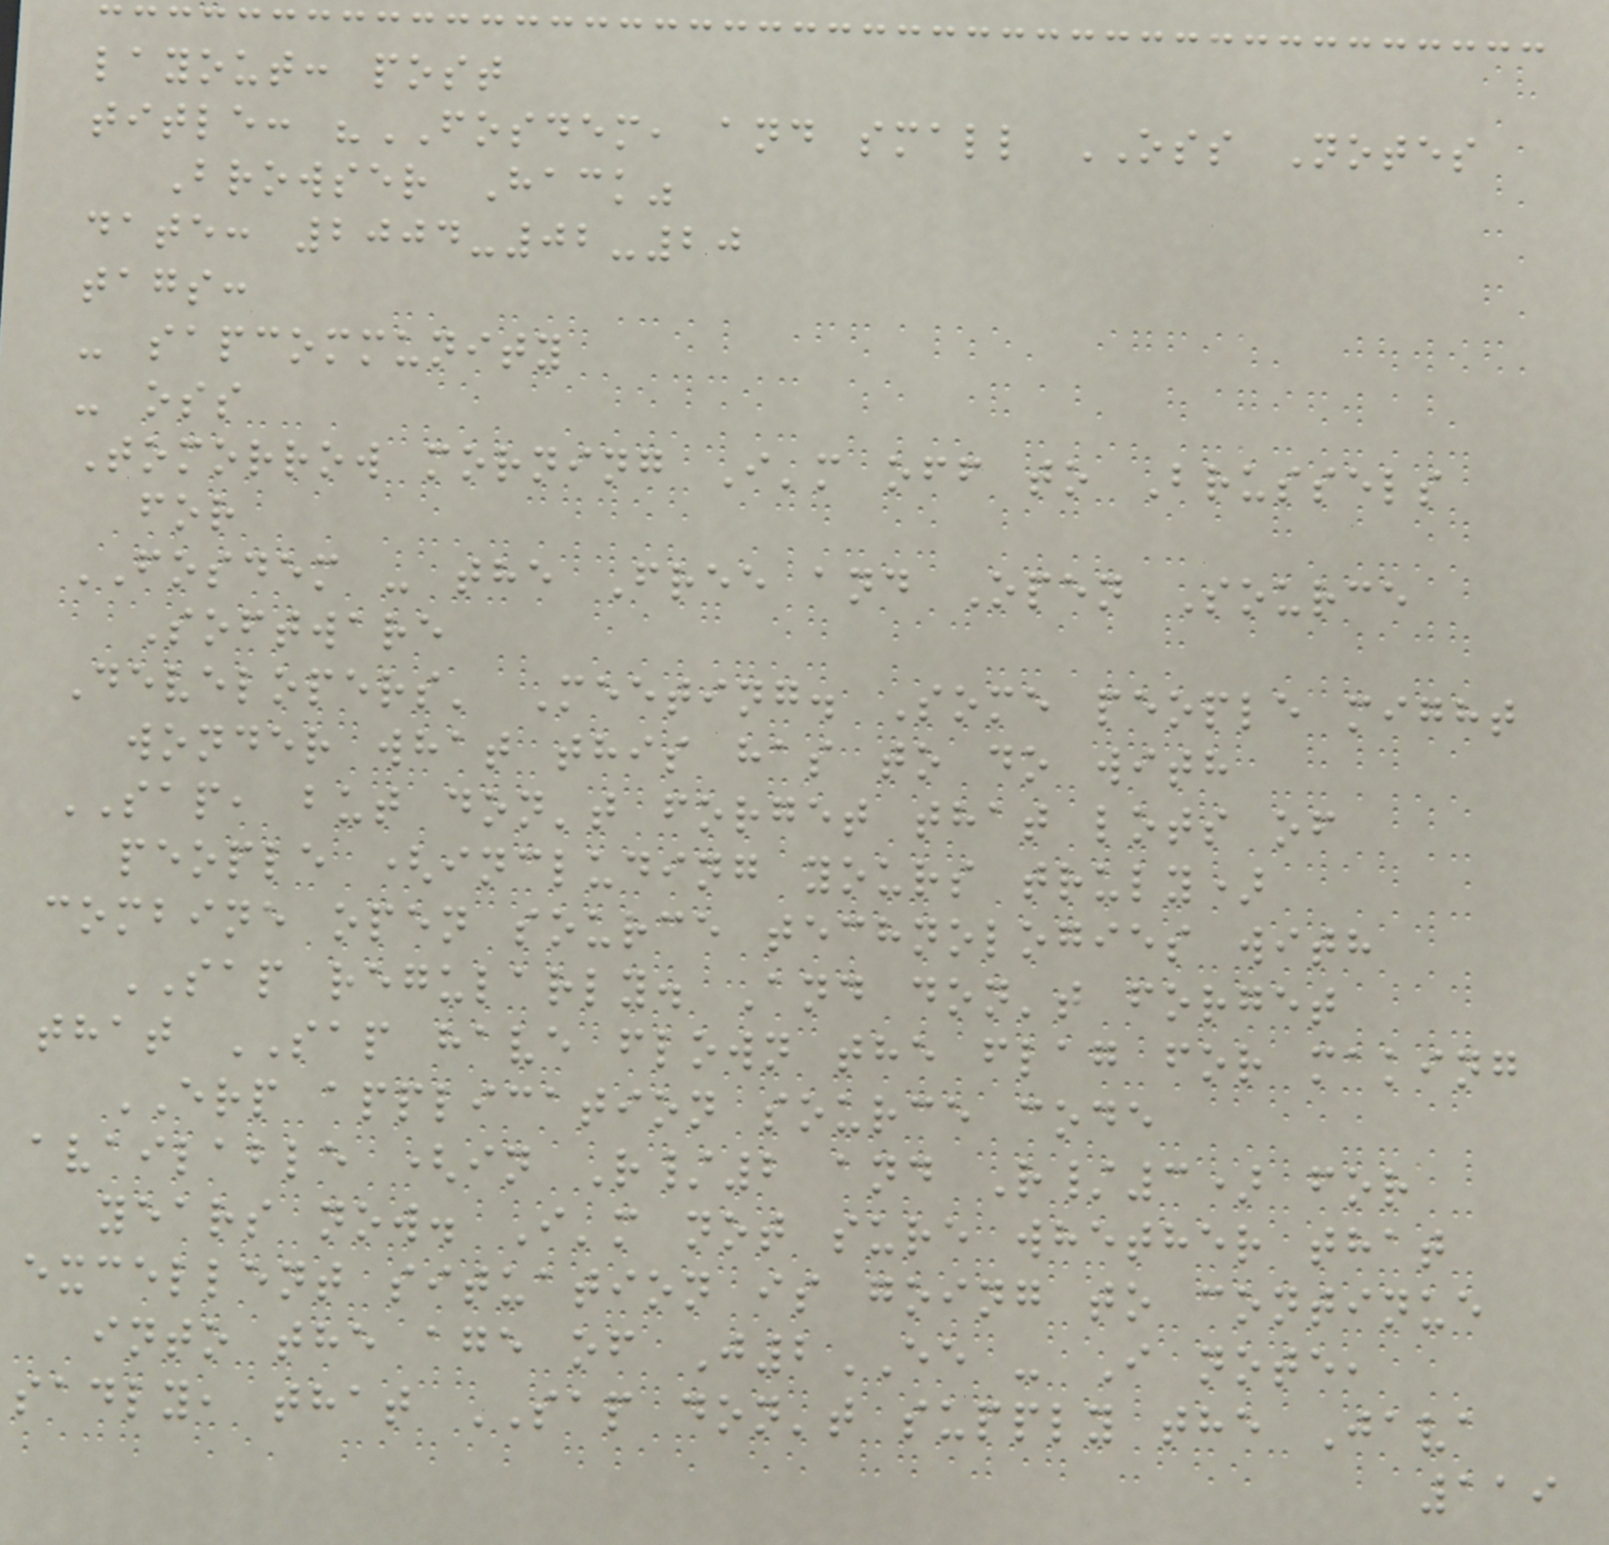layout: post
title: "FOSDEM, and small OSS Notes
Browser Hack"
date: 2004-02-20
tags:
- sapcommunity
- oss
Tomorrow morning I'm off to Brussels
for
FOSDEM - the Free and Open Source
Software
Developers' Meeting. Some people might
wonder what this has to do with
SAP, but don't forget that lots of
people (including yours truly)
combine open source technologies with
SAP regularly. And don't forget
that SAP have flown the flag for making
ERP application source code
available (in R/2 and R/3) for
years now. I'm not sure whether that
excellent situation is going to continue
into the age of J2EE - I note,
sadly, that SAP don't supply the Java
119
